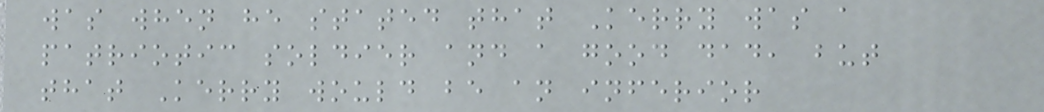was when he stated that Kerry was a
patriotic soldier and a good dad, but
that Kerry would be an inferior
